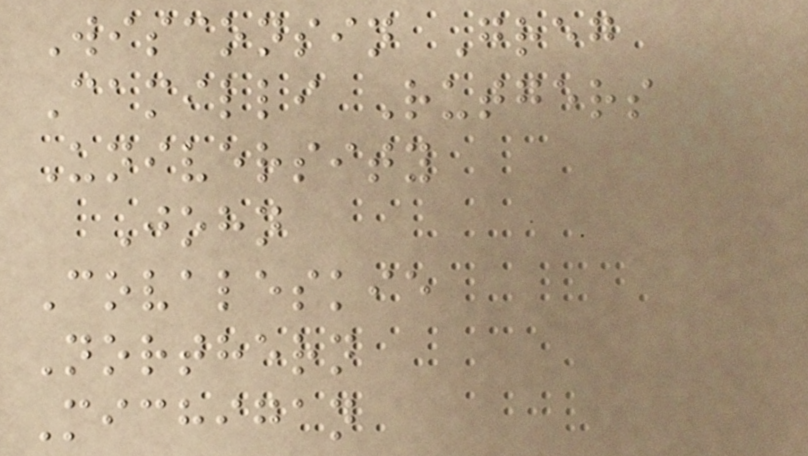Wisconsin Greg
Camilli Rutgers
University
John
Covaleskie
Northern
Michigan
